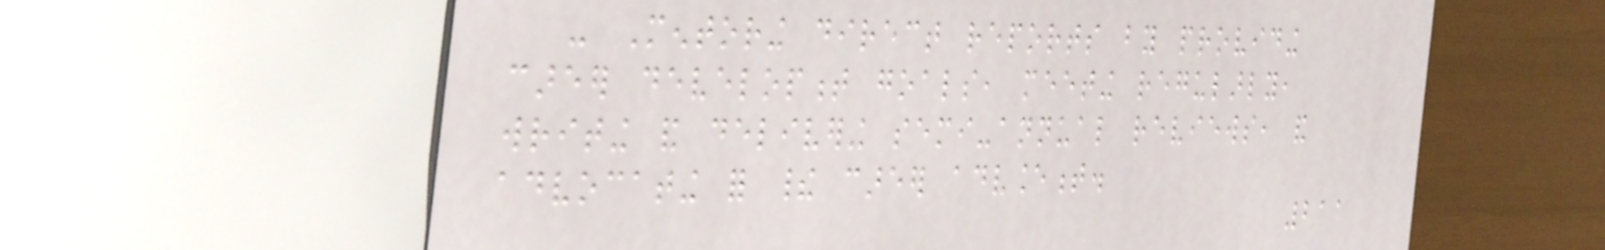- Mentoring direct reports by providing
career development goals, meeting regularly,
writing and delivering semi-annual reviews, and
advocating for their career advancement.
211
